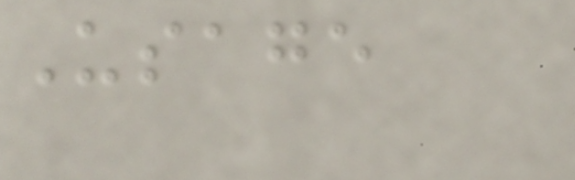Usage
